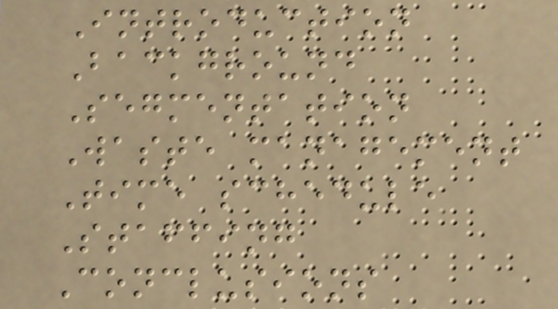Introduction
Background
Segmentation
Waste management
Time schedule
Staffing
Conclusions
